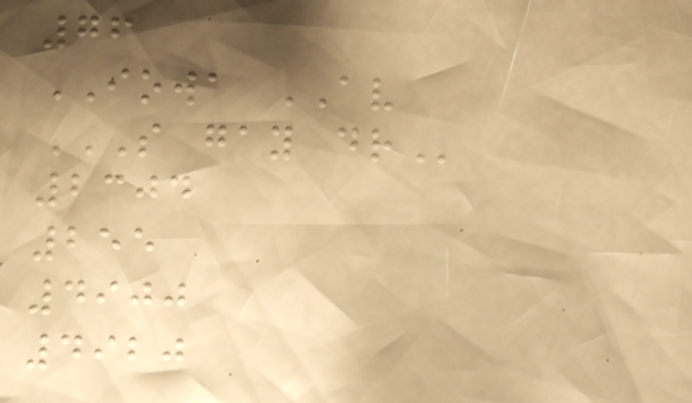76
IOWA AV
S GAY DR
2304
255
4900
4920
